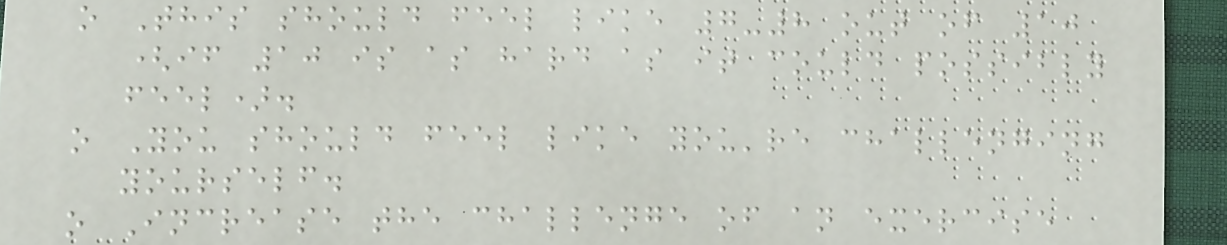o This should feel like 7-8 out of 10
(if 10 is as hard as it could possibly
feel).
o You should feel like you're challenging
yourself.
o Increase the challenge of an exercise
